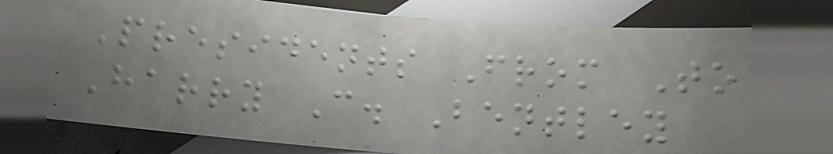Presidents From To
Harry C. Bentley
